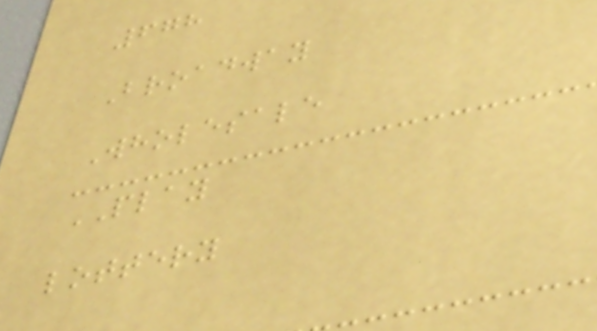678
Broadway
Wholesale
PLAY
lottery
